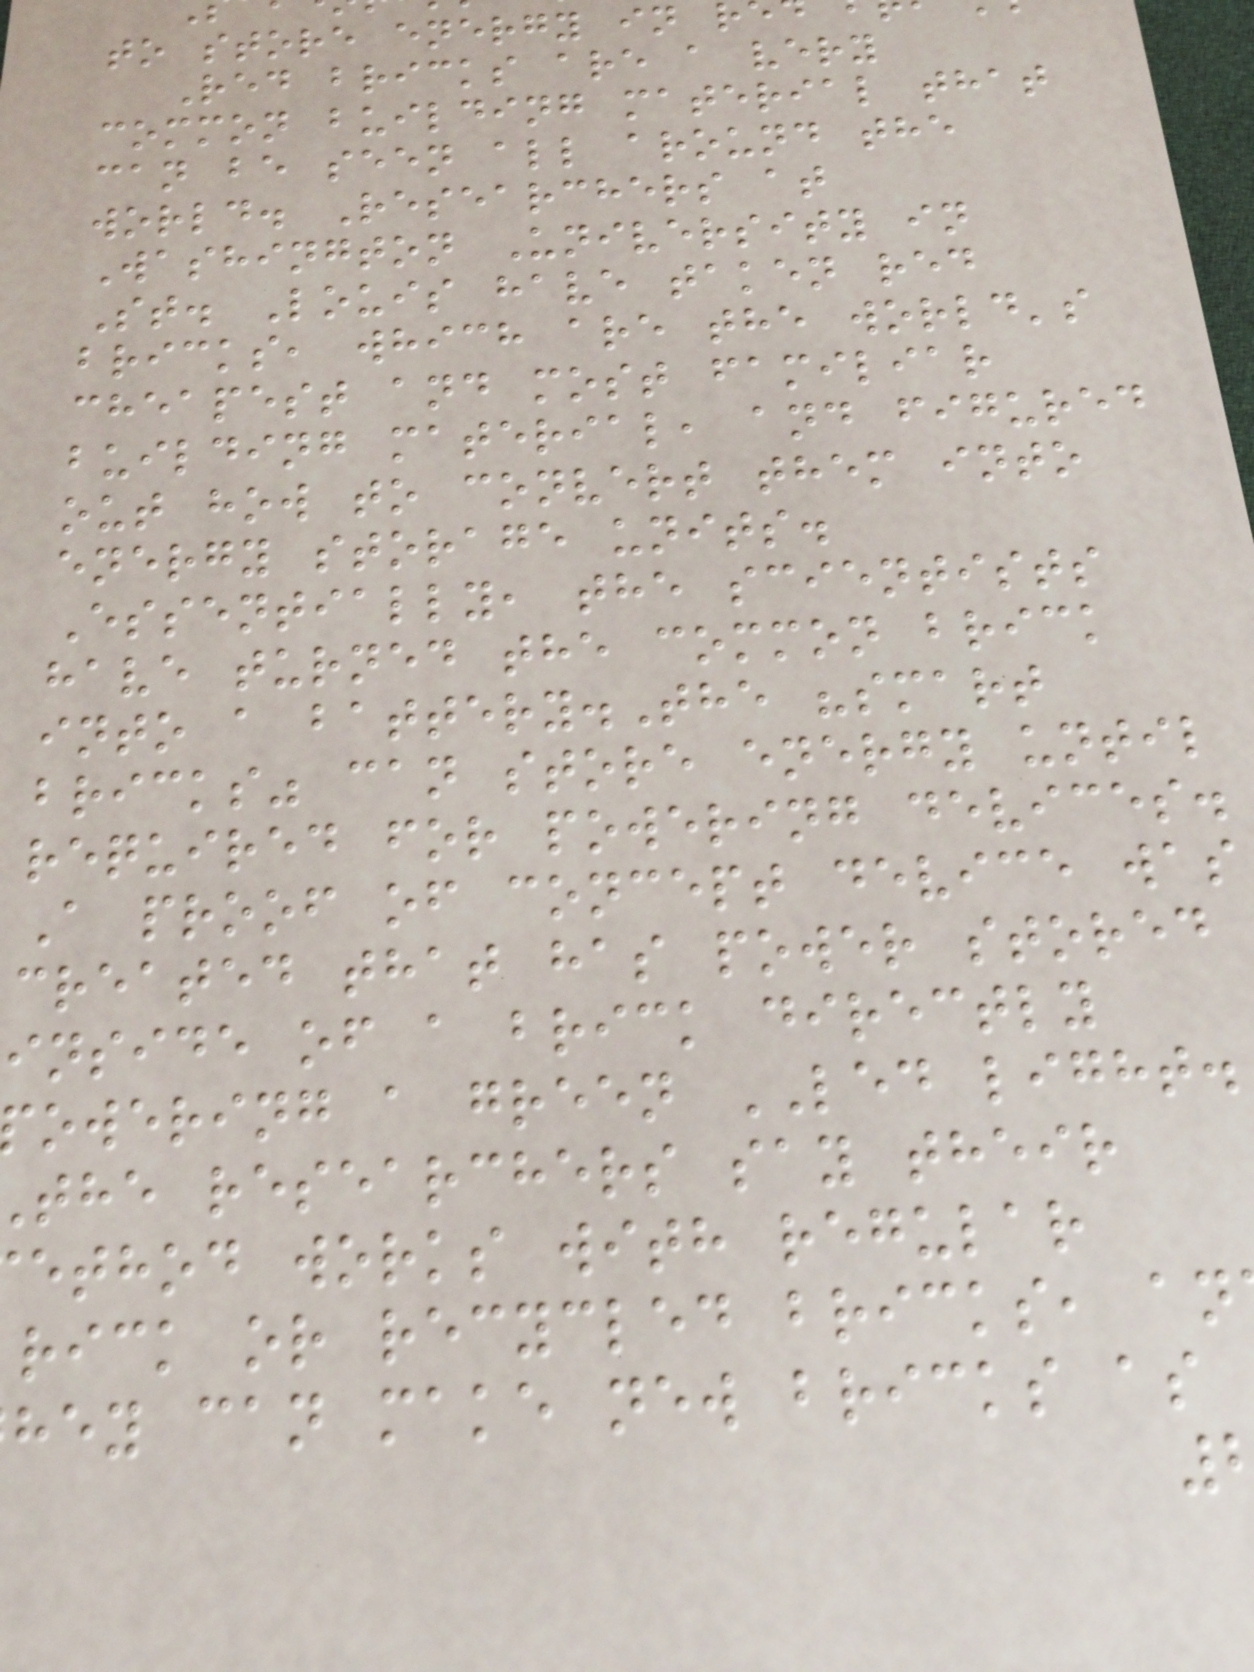to store energy in
Red bricks are a very
common building material that
can be seen all around the
world. Researchers at
Washington University in
St. Louis have taken red
bricks, which are the world's
cheapest and most familiar
building material, and figured
out how to convert them into
energy storage units.
Essentially, the scientists
have turned the common brick
into a battery.The "smart
bricks" can store energy until
required for powering devices.
A proof of concept device was
created that has power stored
inside of a brick directly
owering a green LED light.
the researchers say their
ethod works with regular
rick or recycled bricks, an
hey can make new bricks as
